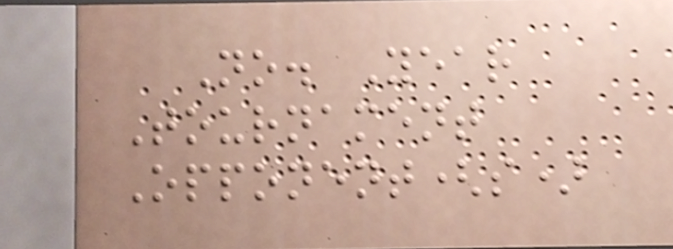No. Year
Tournament
Opponent(s)
